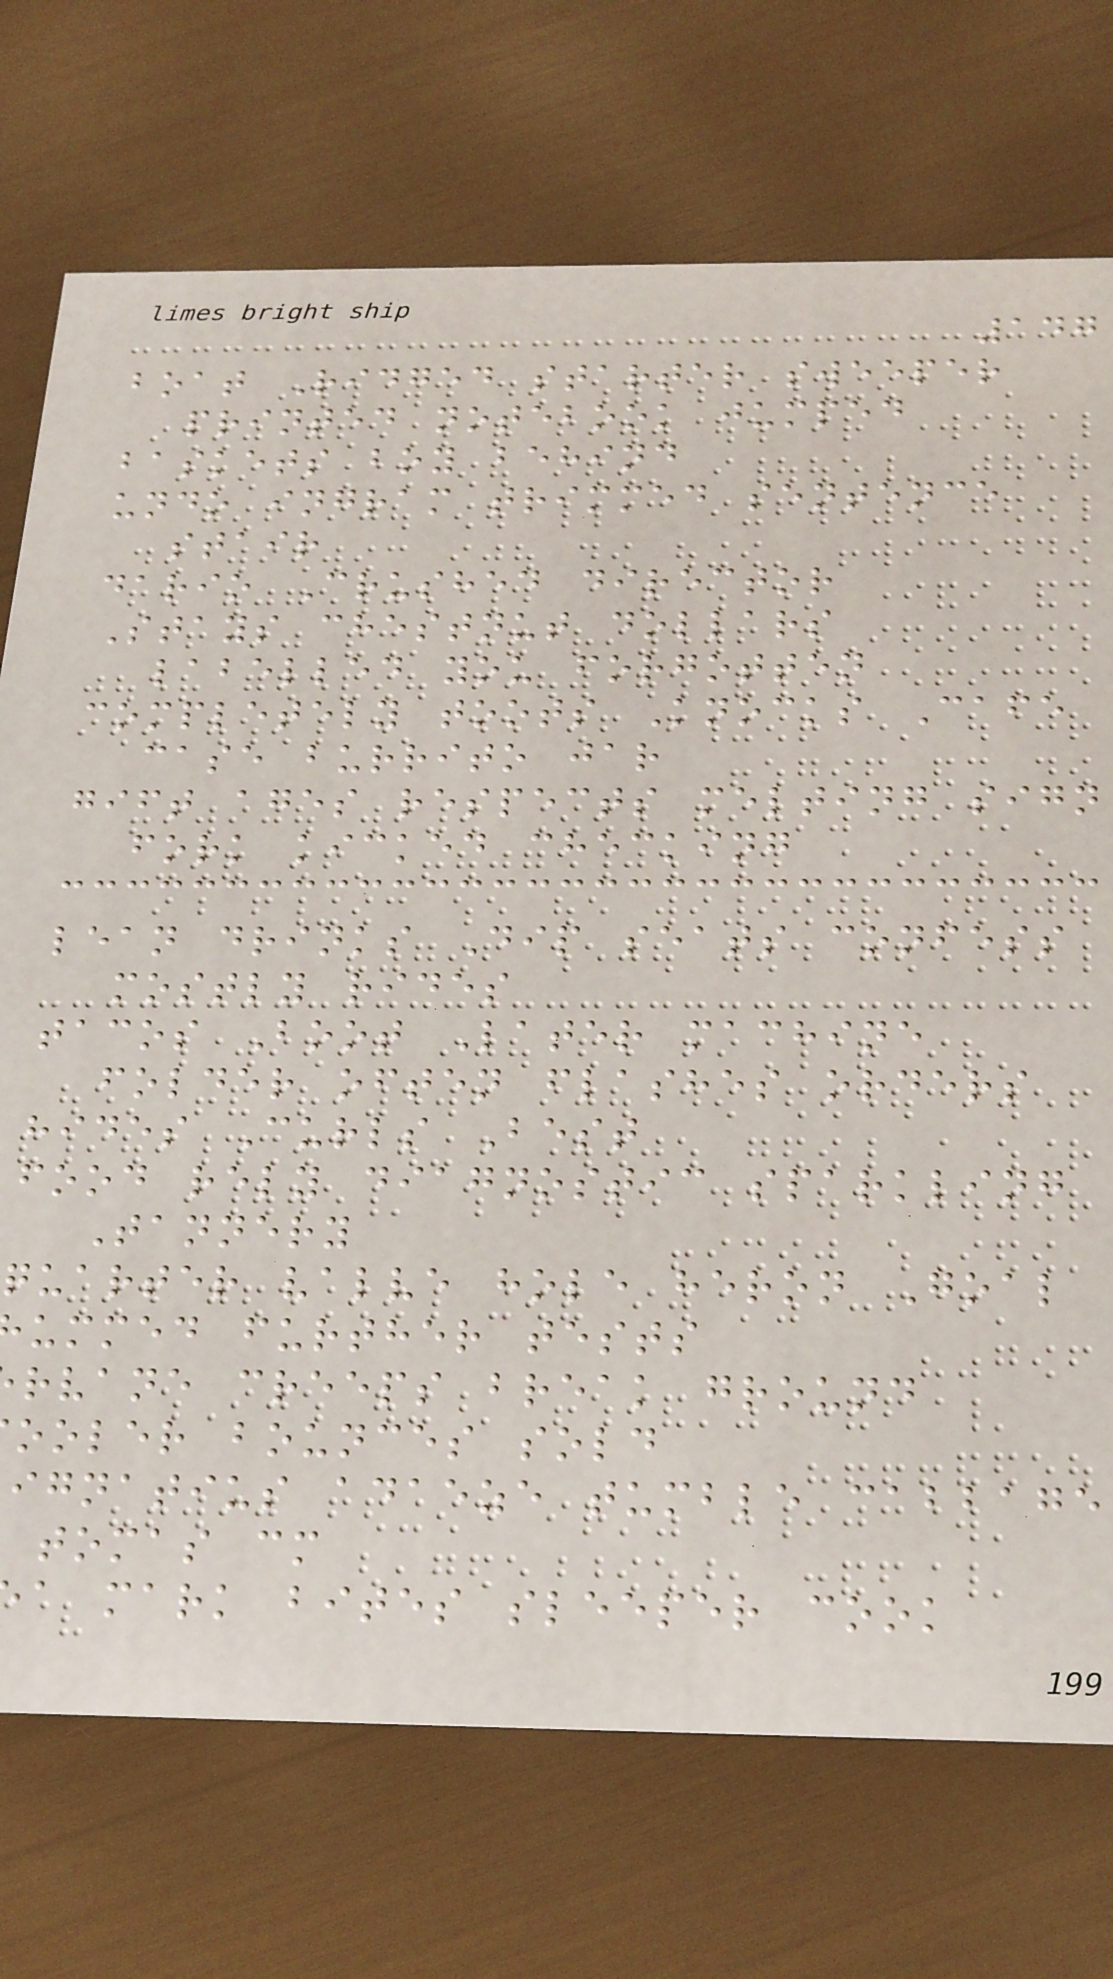147
boat Ridged starter sweeper
printed notebook jumped
baskets boy behind
undo ingram trimmed sentence
stair
dario Crushed director
Stays chestnut dollars
labelled you forgotten
completely toots Knocks Cafe
case burrito jar
gift ages respects melting sign
fork kicked checking
lean drinks Dip seats confess
mostly rides
tacos Boot Later machine
folder often flashes orders
hides Curls Best
food rely diagnostic sparkling
Tannery
quarter valve hole heron Goal
ummed further tests
rvane creeps break ground
ooler bounces sold
ignatius adaeze tumble cabbage
tomas cm
a mark bites sleeper cook
